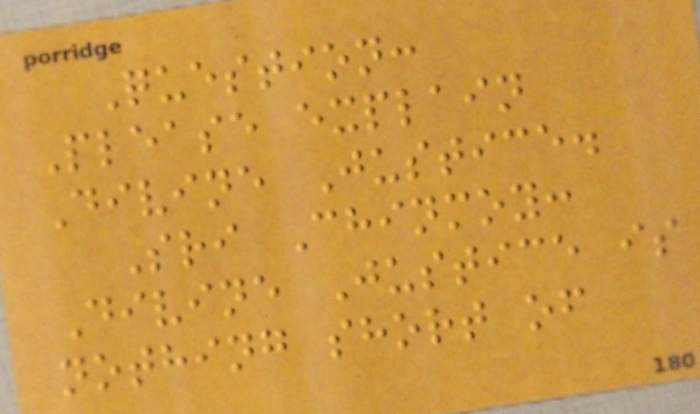Question:
Please explain
Divine Justice.
Sri Chinmoy:
Divine Justice is
nothing short of
